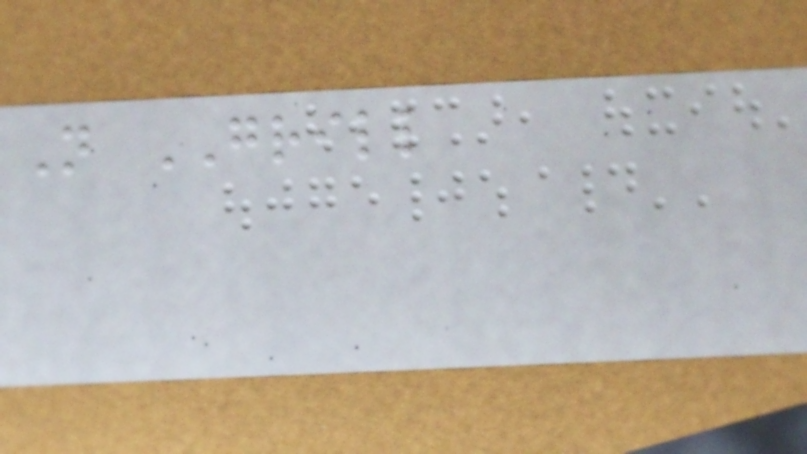N GRILL
